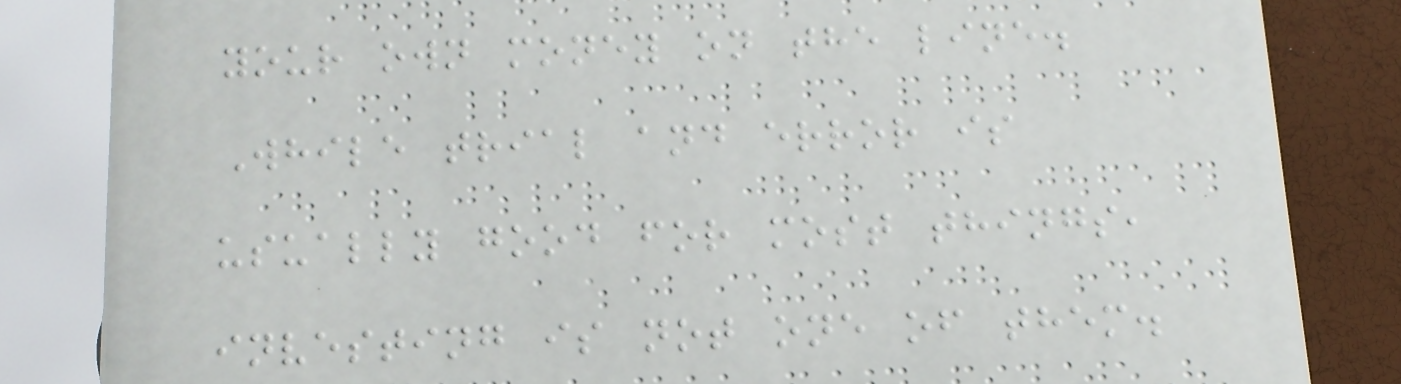your own money on the line.
While trial and error is
usually good for most things,
investing is not one of them.
